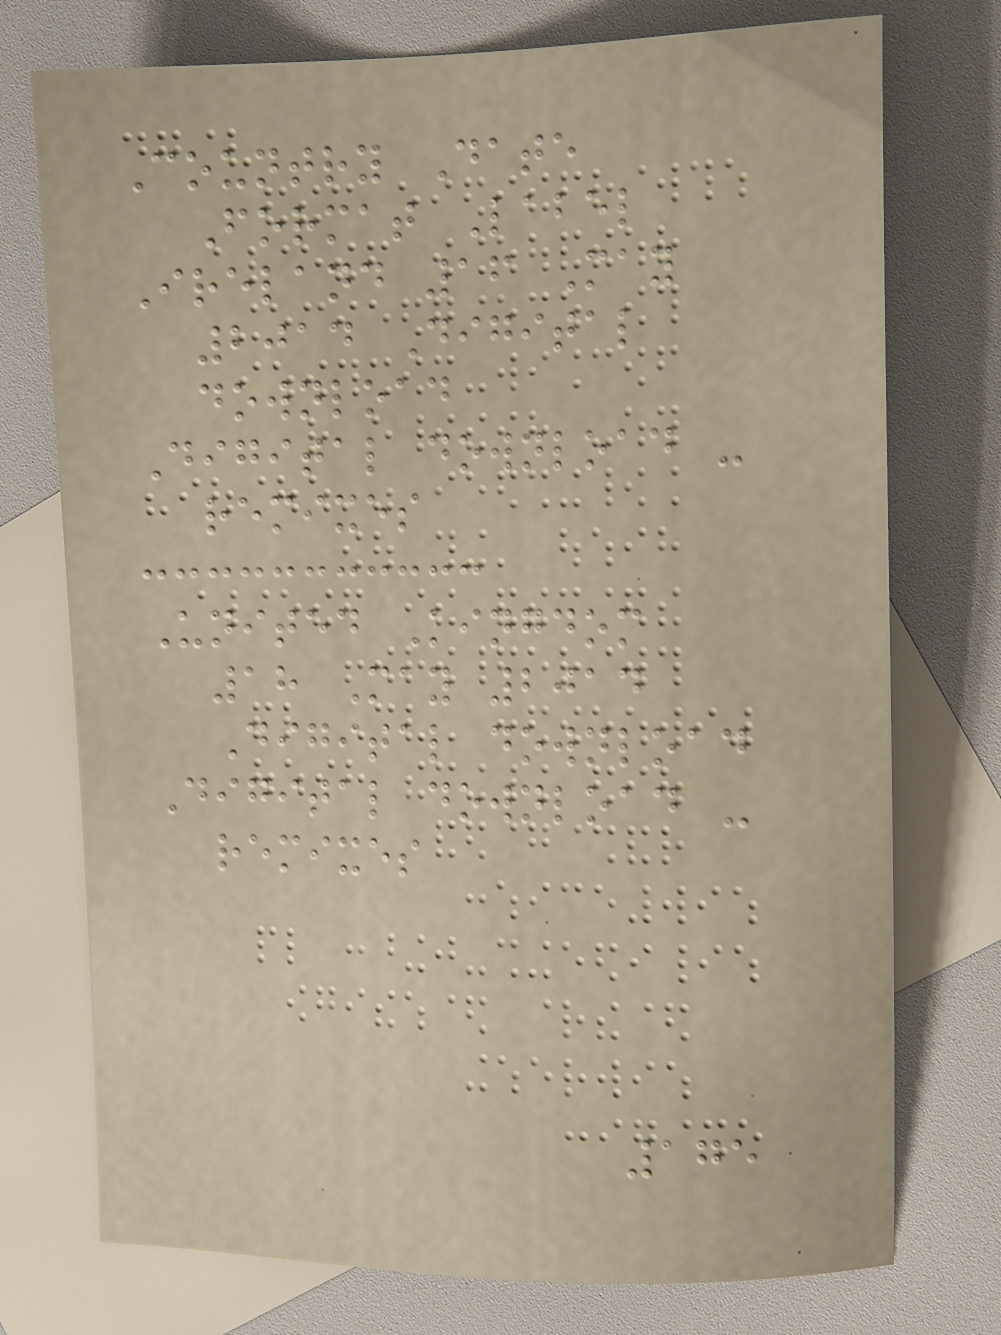Country Date
Format Label
Ireland 16 May
2014 Digital
download
Digital download -
remixes
United Kingdom
18 May 2014
Digital download
Digital download -
remixes
175
